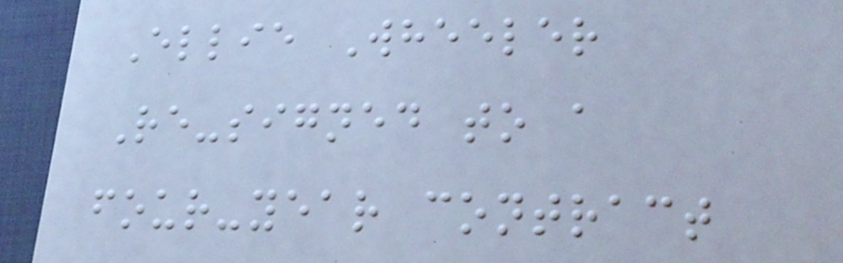Ellie Wheeler
Re-signed to a
four-year contract
